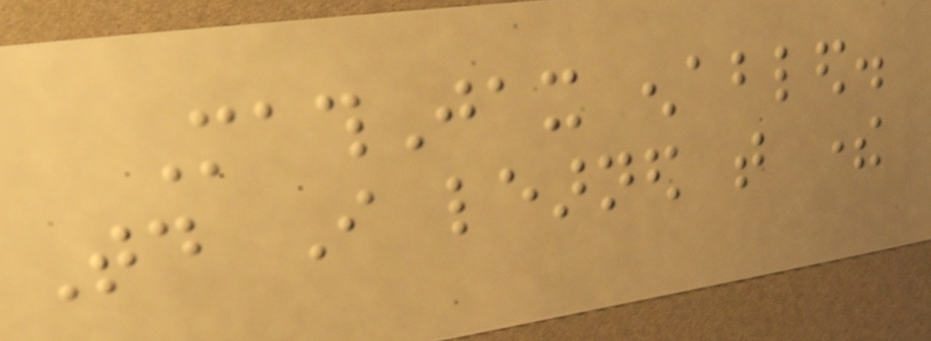MathJax enabled.
Today I learned that there
